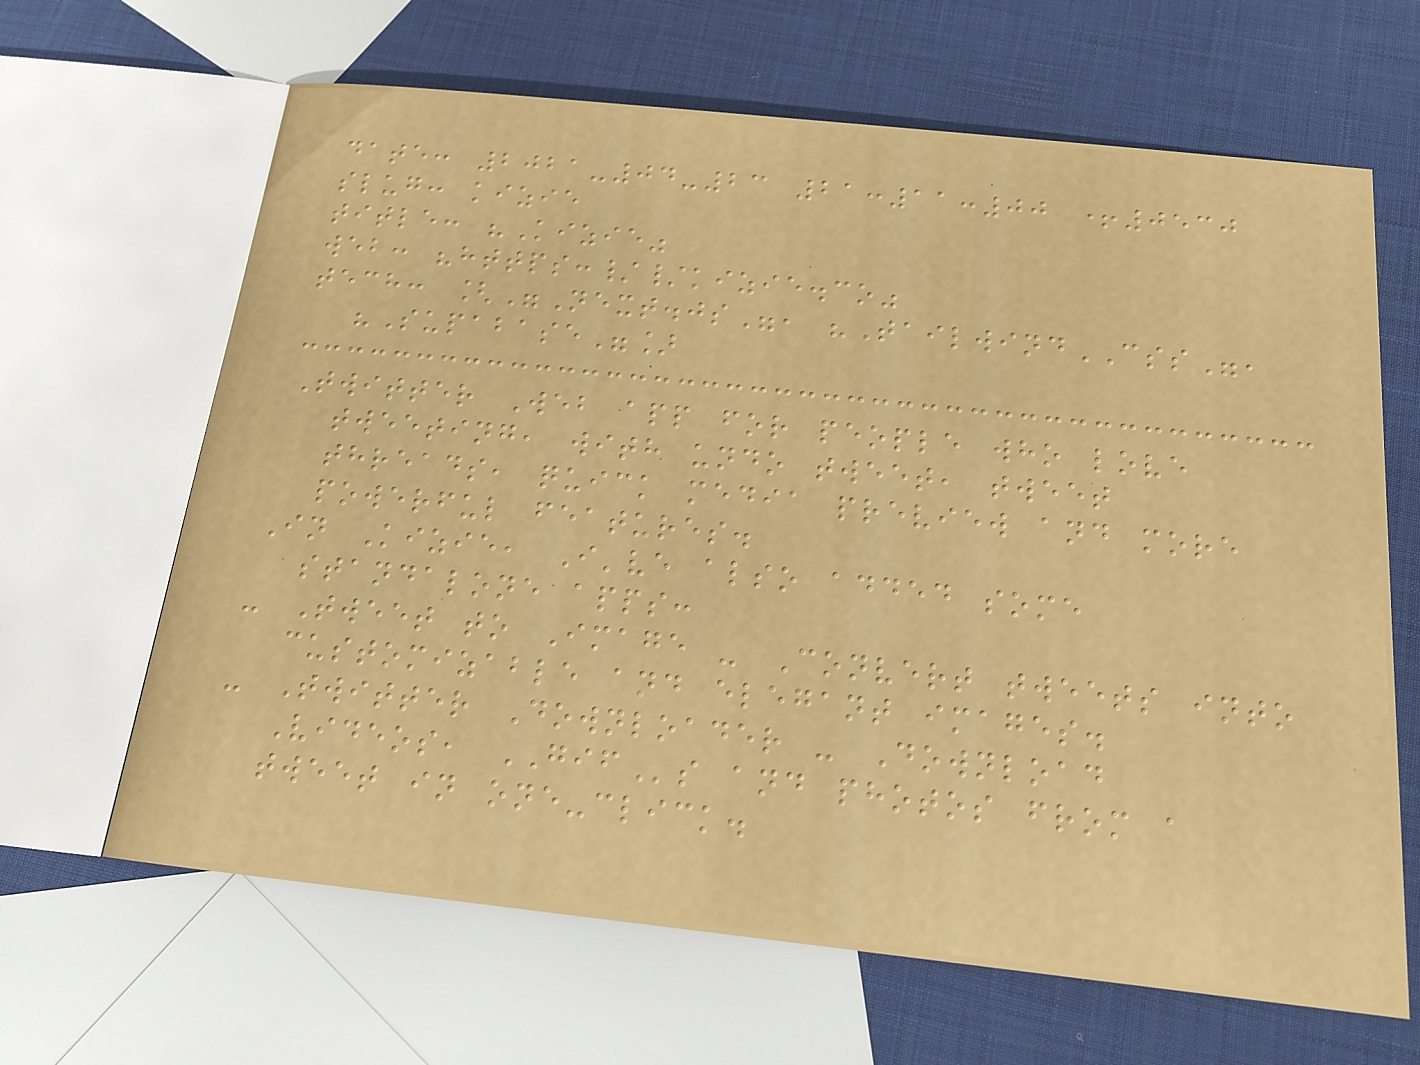date: 2021-04-23 21:11:00 +0530
slug: kizie
title: "Kizie"
web: "https://kizie.co"
tech: ["Next.js", "TailwindCSS",
"Supabase"]
Twitter Web app for people who love
tweeting, with undo tweet, tweet
threads, quick media preview and more
powerful features.
In Kizie, I've also added some
standalone apps:
- Tweet to Image - Convert tweets into
customizable and elegant images.
- Twitter Downloader - Download
Videos, GIFs and photos from a
tweet in one-click.
